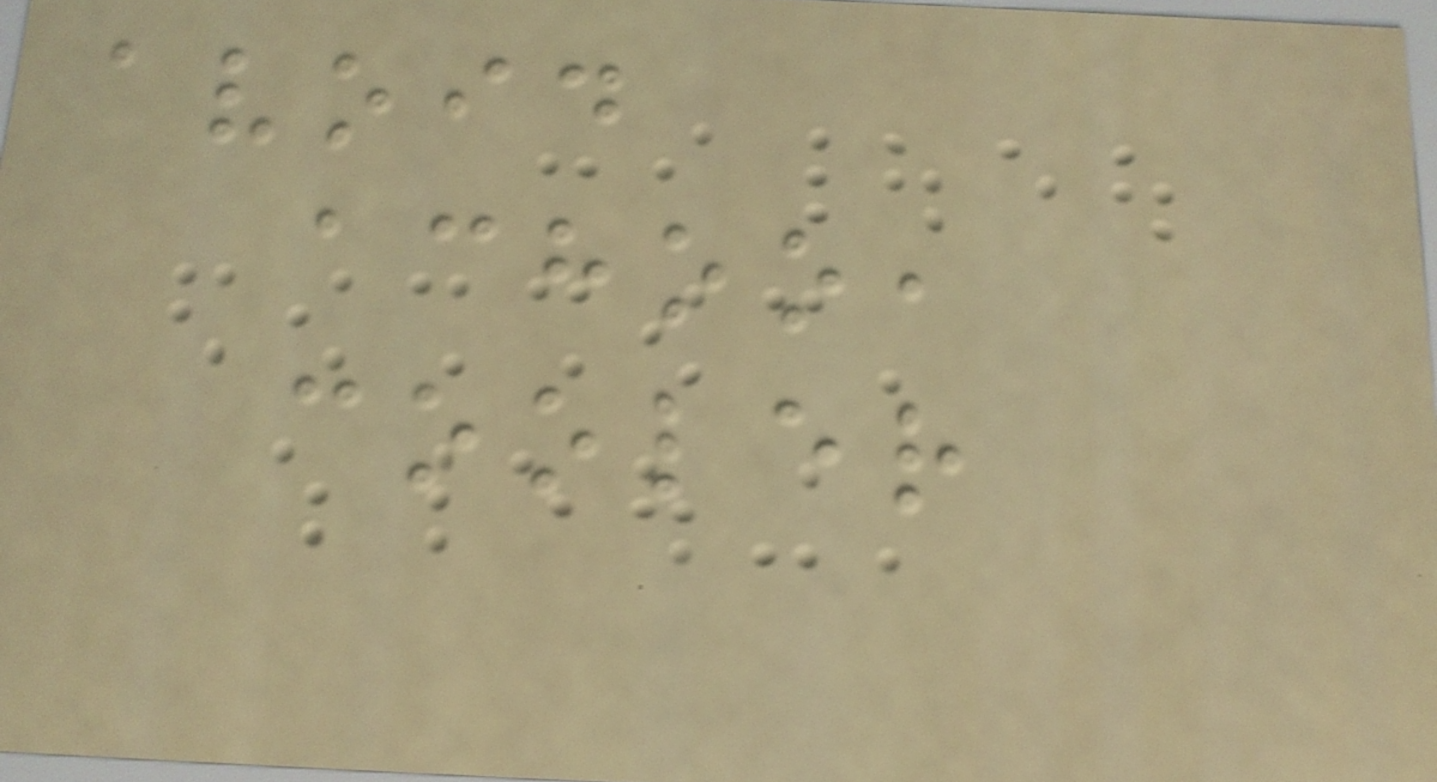avoid
achoo,
cooler
